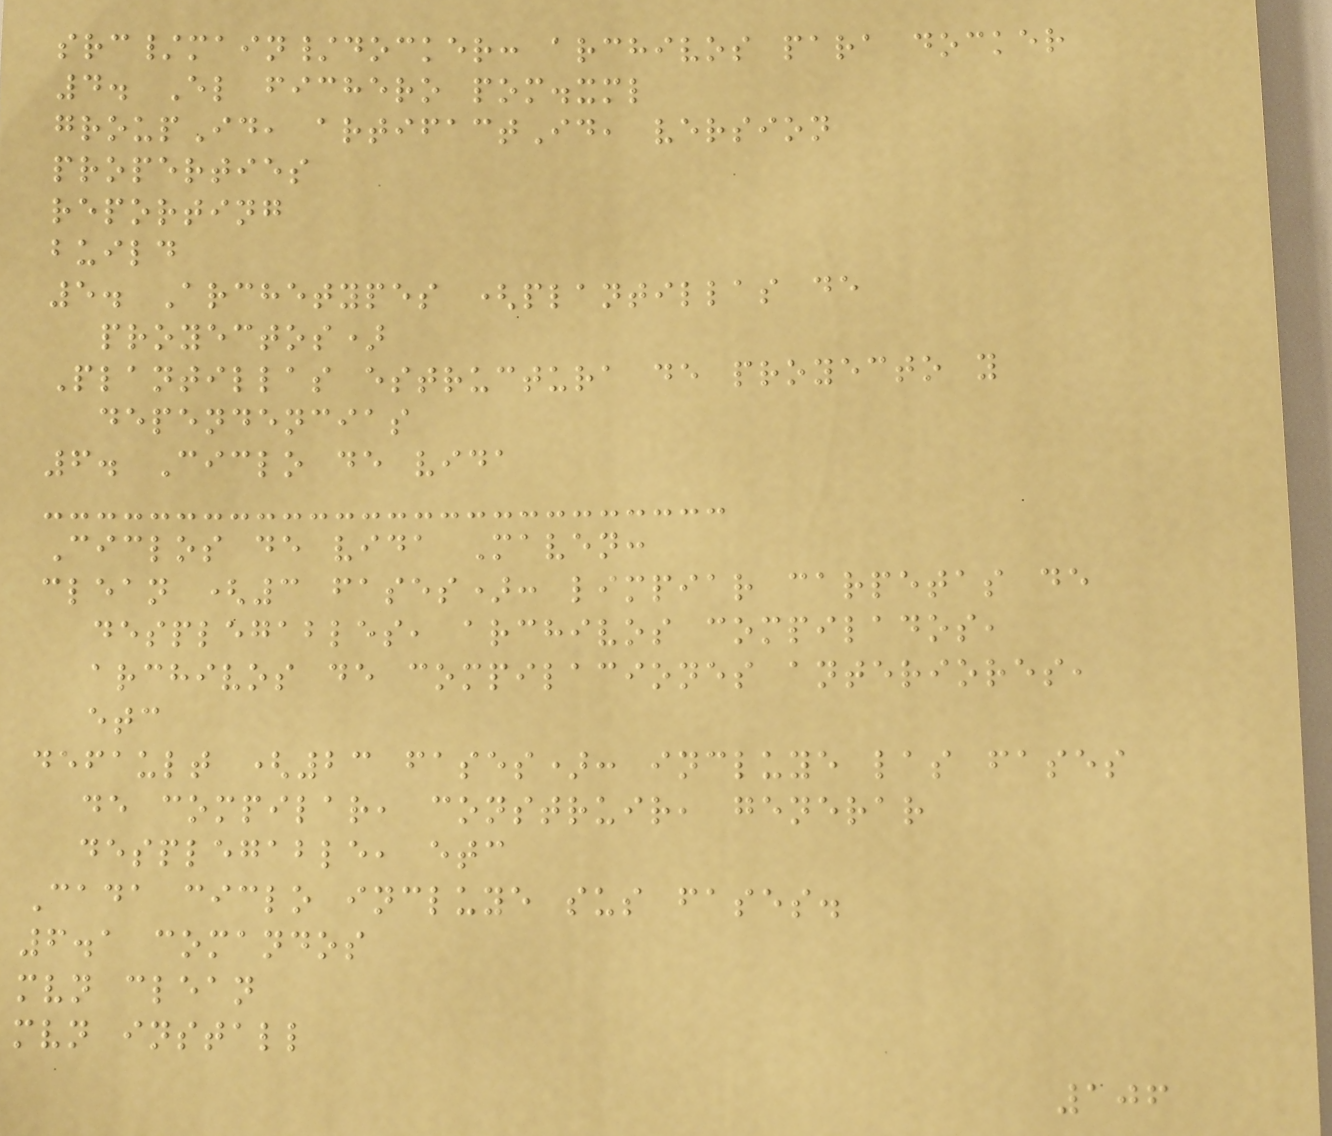src/main/docker: archivos para docker
4. El fichero pom.xml
groupId, artifactId, version
properties
reporting
build
5. Archetypes (plantillas de
proyectos)
Plantillas estructura de proyecto y
dependencias
6. Ciclo de vida
Ciclos de vida Maven:
clean (3 fases): limpiar carpetas de
desplegables, archivos compilados,
archivos de compilaciones anteriores,
etc
default (23 fases): incluye las fases
de compilar, construir, generar
desplegable, etc
Cada ciclo incluye sus fases.
6.1 comandos
mvn clean
mvn install
106
